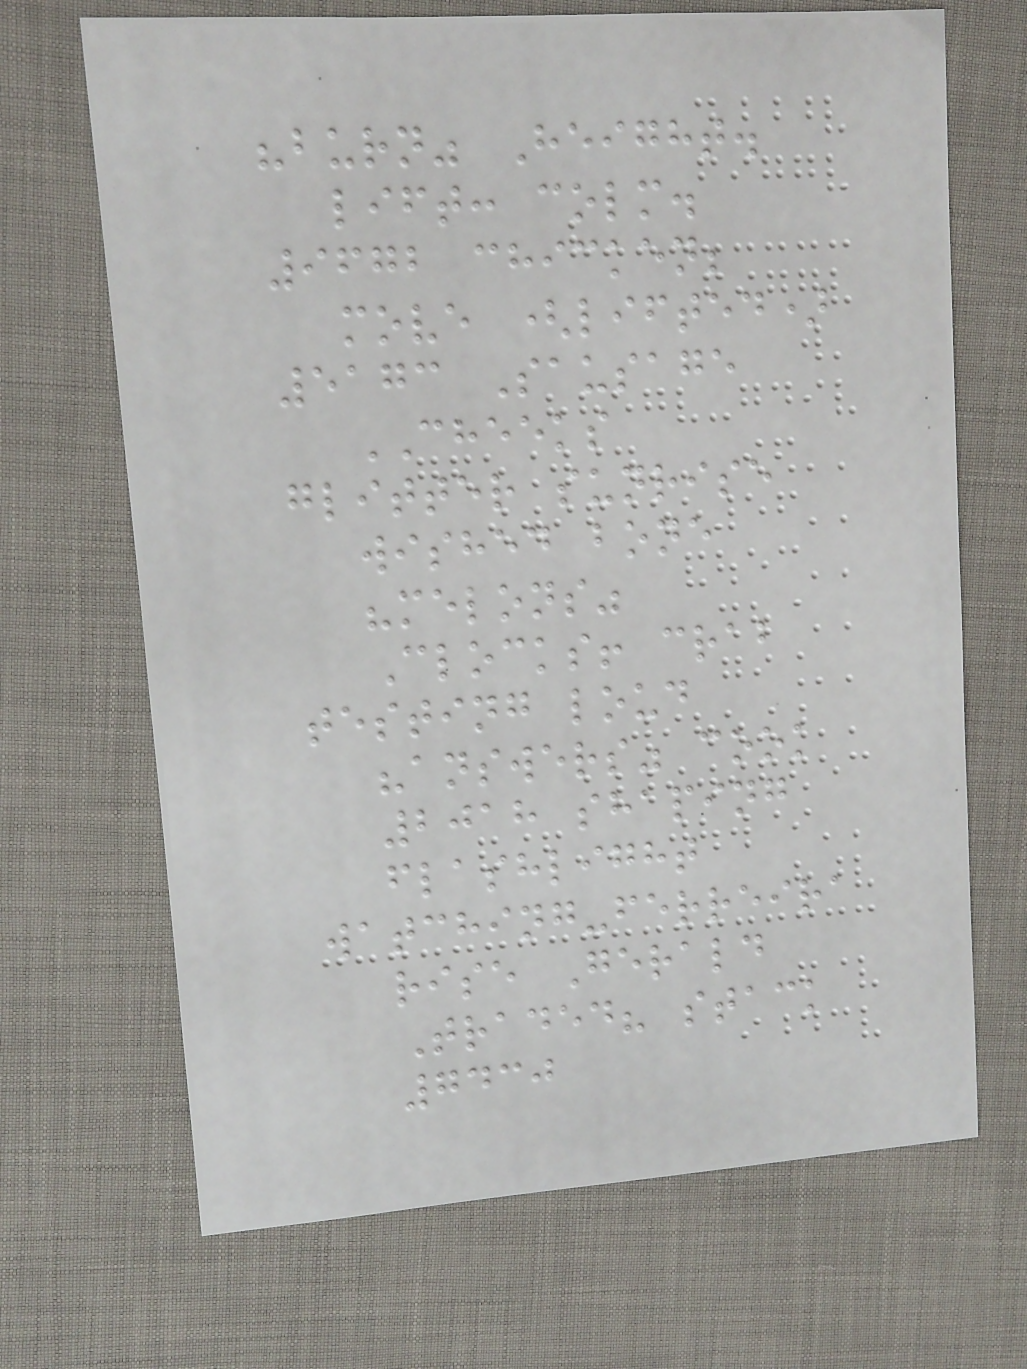"burn" Height.
lift: colm.
9672 chicken;
move (lifted)
5173 Sausage
CHEEKS
glitter sunrise
wished bone
"melons"
Clocks! crab
testing loud
"answers" cook
2018 shaping
flashlight
watching-ferreira
rise Gerald
Traded? stack
7430
